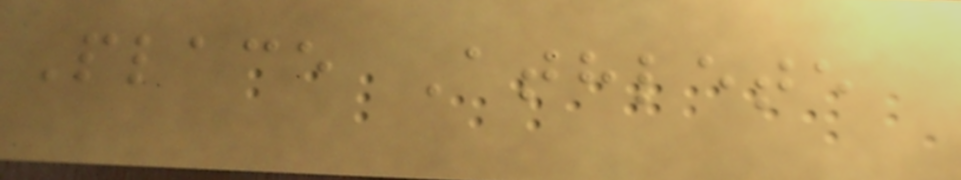Place Athlete
